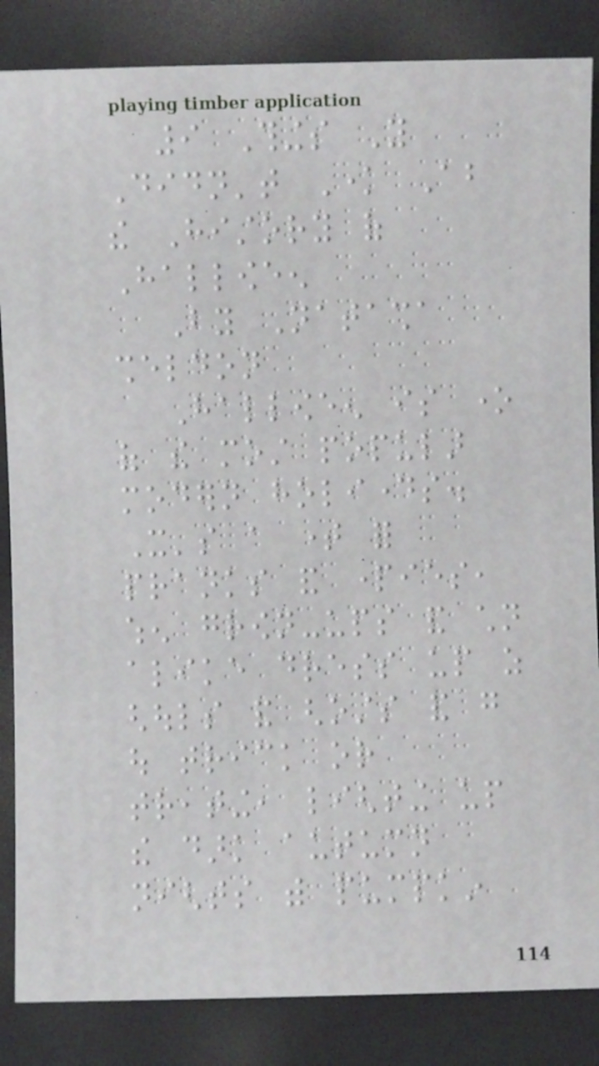9 Things You
Didn't Know About
the History of
Halloween
By Natasha
sheldon
Halloween is one
of the most popular
modern holidays.
It's a time for
pranks and parties,
when grown-ups and children
alike dress up as
ghouls and ghosts and go
out trick or
treating, lighting up
the dark autumn
nights with pumpkin
